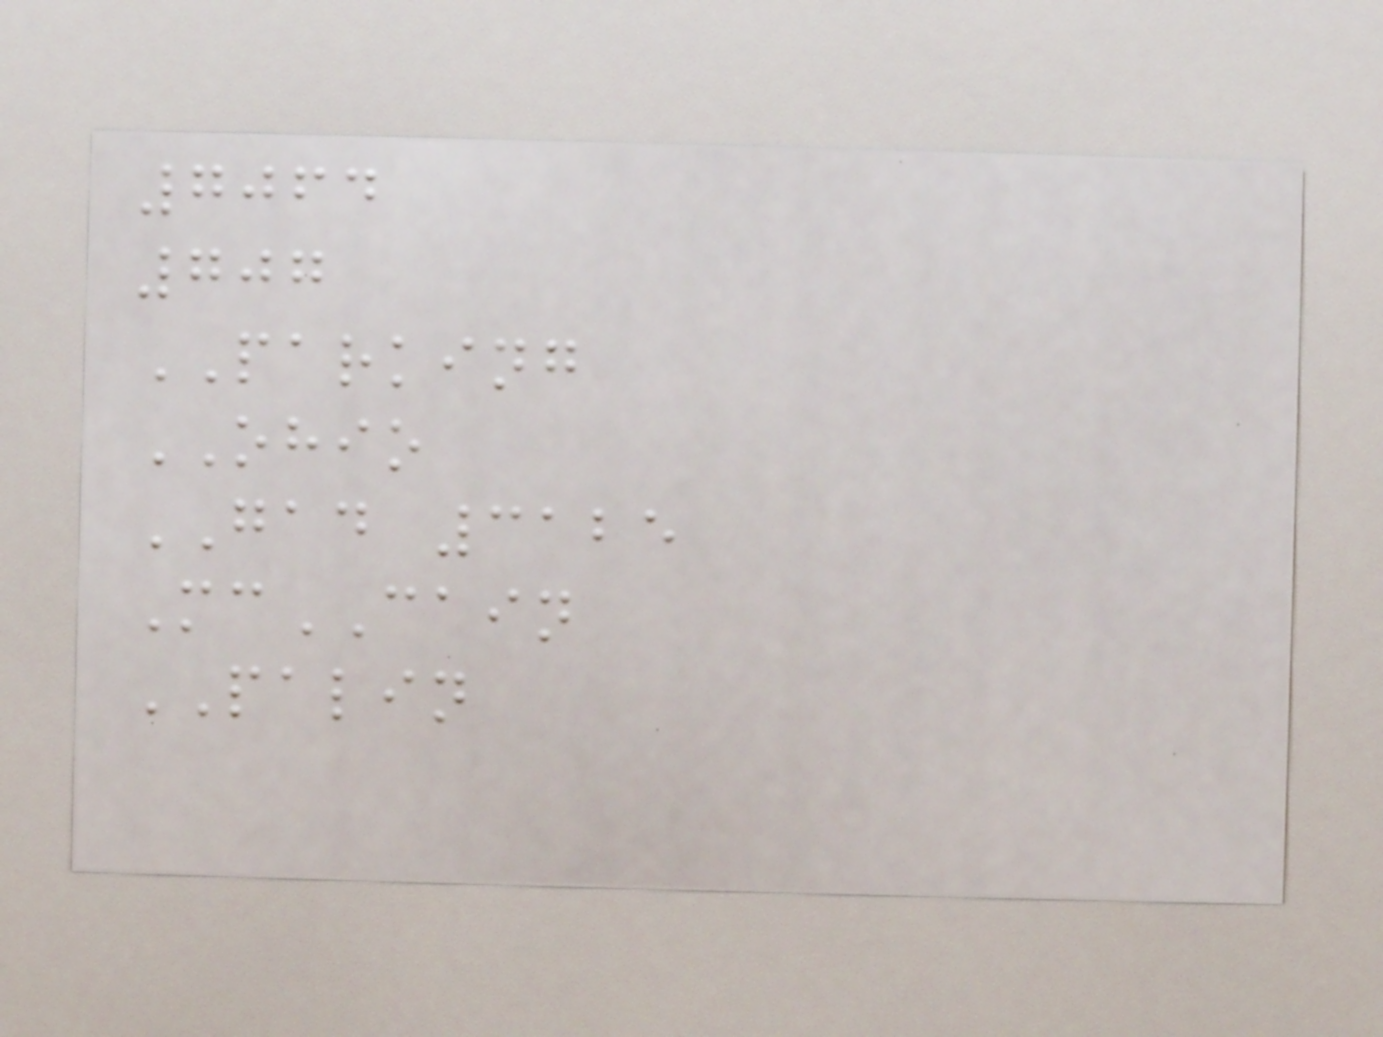7064
707
PARKING
OHIO
GAD 3125
McCAIN
PALIN
